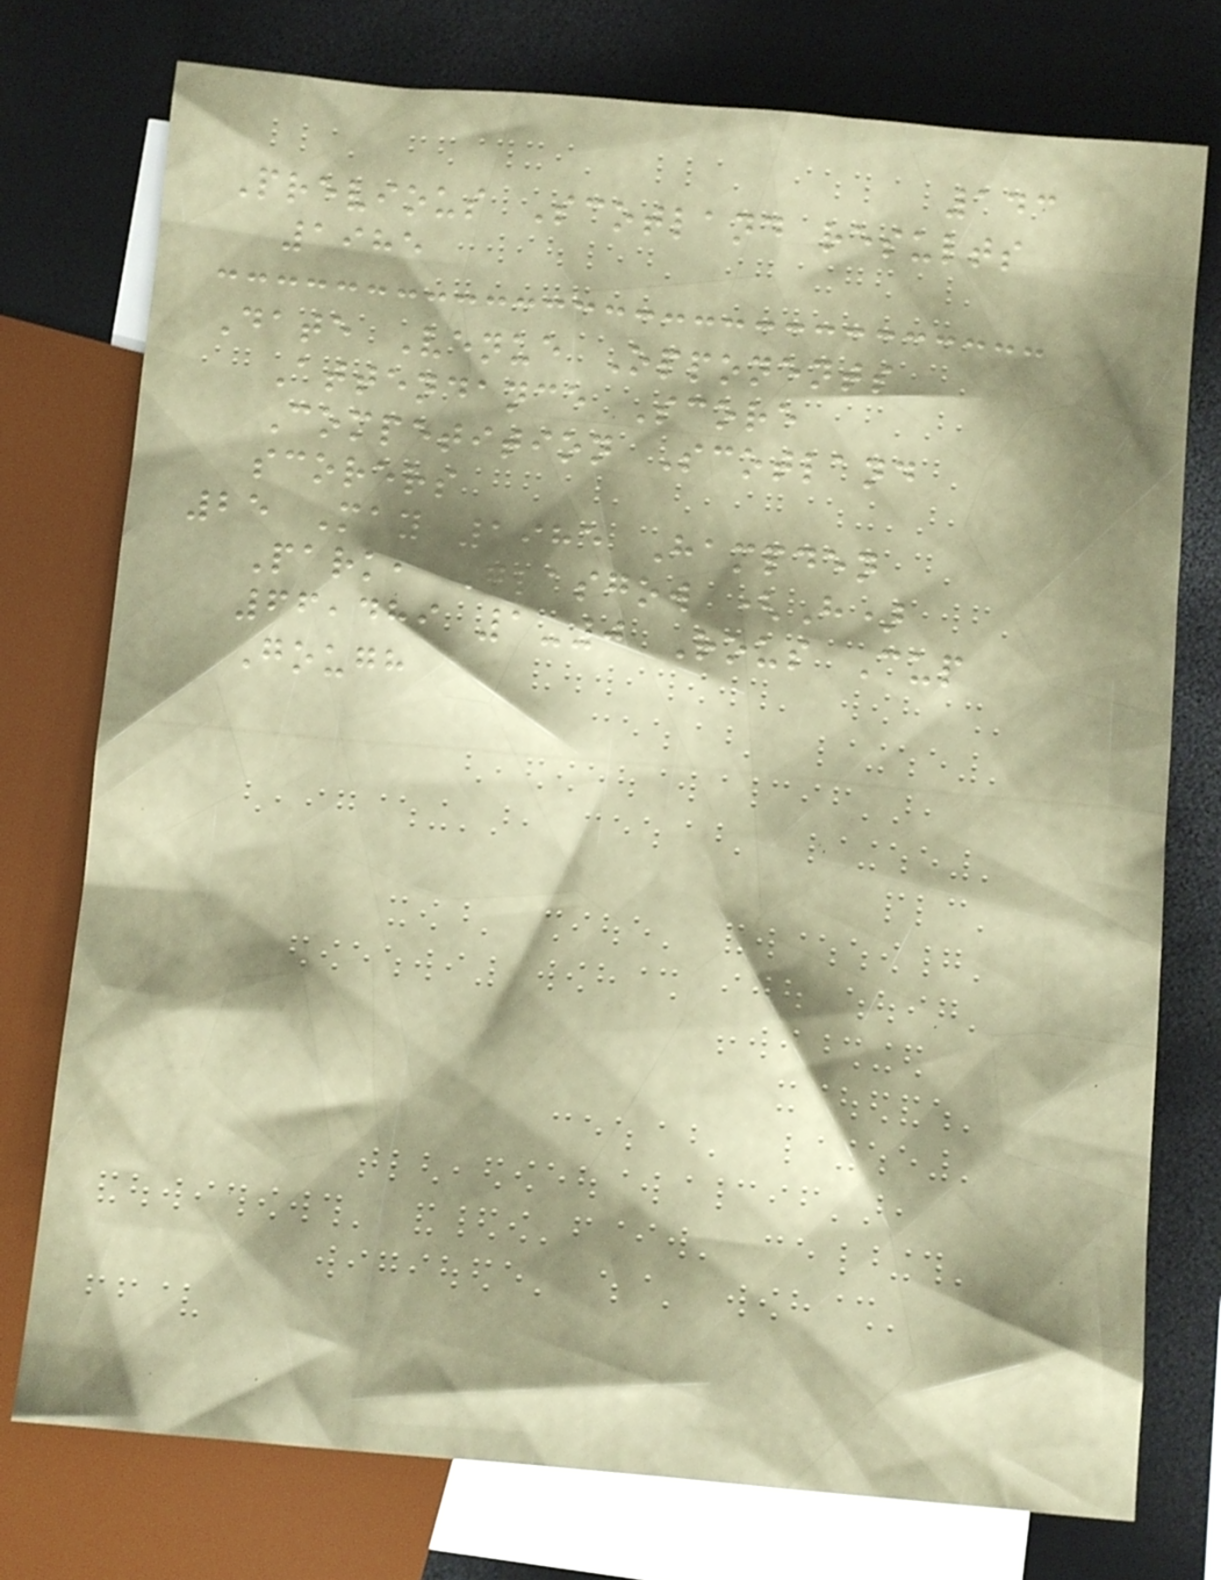143
Previous Scotland results
1985
Date Venue Opponents
Attendance Score
Competition Scotland
scorers
25 May 1985 Hampden
Park, Glasgow (H)
66,489 1-0 Rous Cup
Gough
